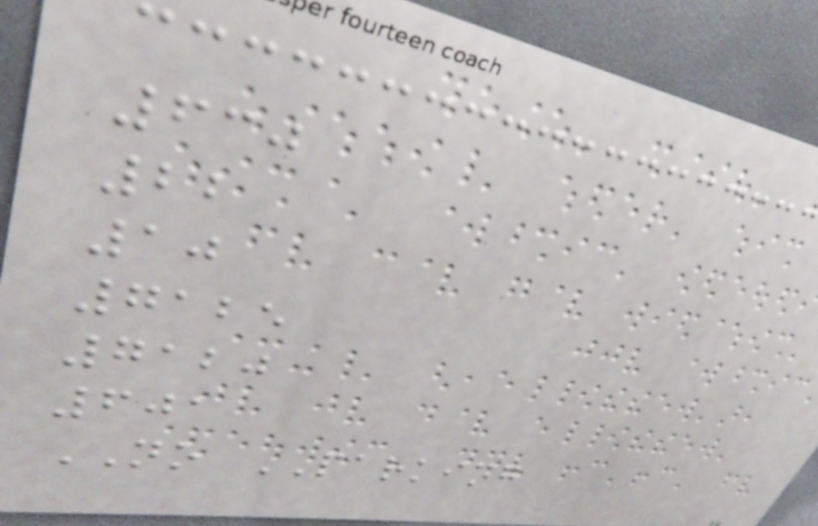630
22
10
7125
7120
601
NO PARKING
